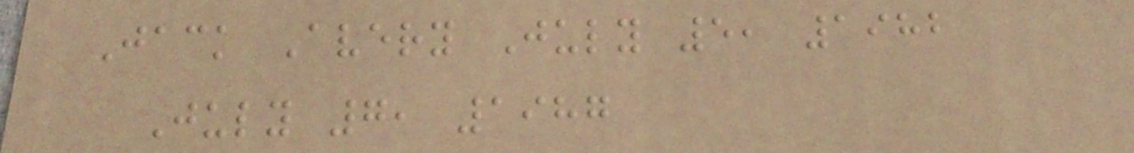Jack Avery July 5, 1982
July 7, 1987
